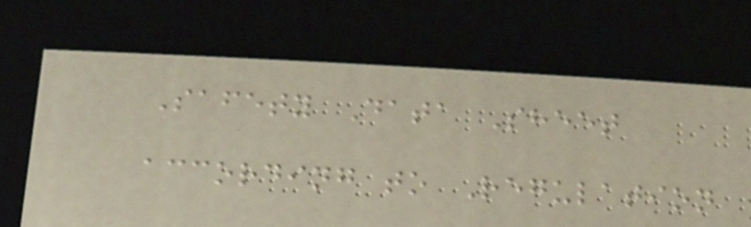Safety Data Sheet
according to Regulation
